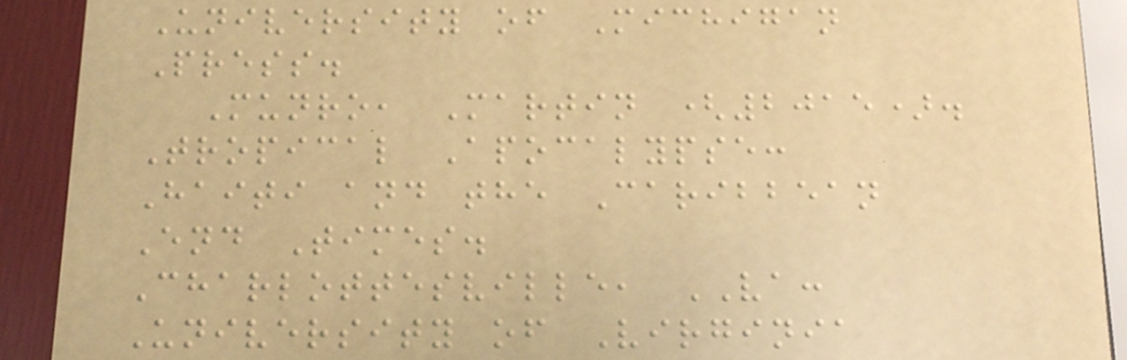University of Michigan
Press.
Munro, Martin (2015).
Tropical Apocalypse:
Haiti and the Caribbean
End Times.
Charlottesville, VA:
University of Virginia
